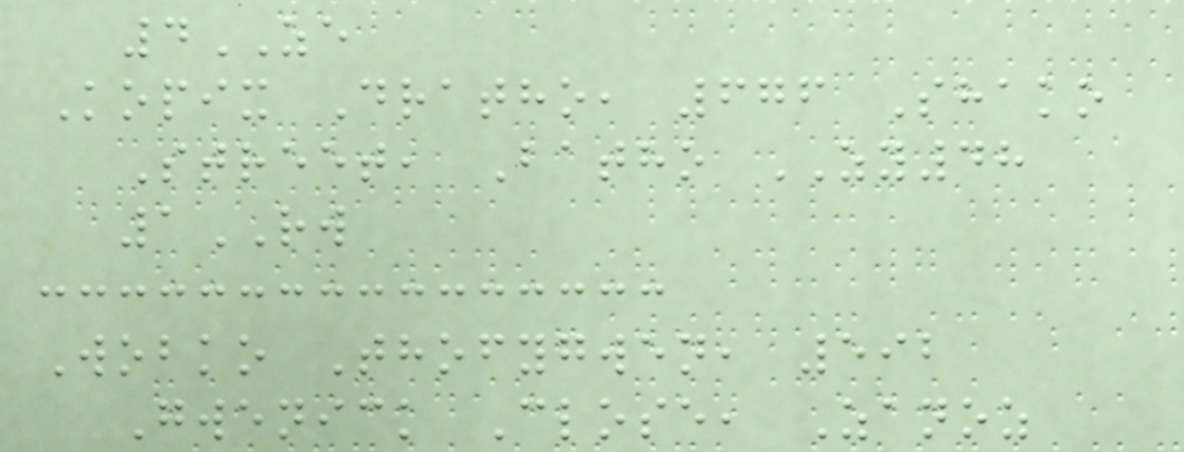4ZE
Kopix Dratho, 676 Shako
Street, Batho ZY48
1RW
Wobko Thofygwen, 592
Gwenick Close, Zanoz
